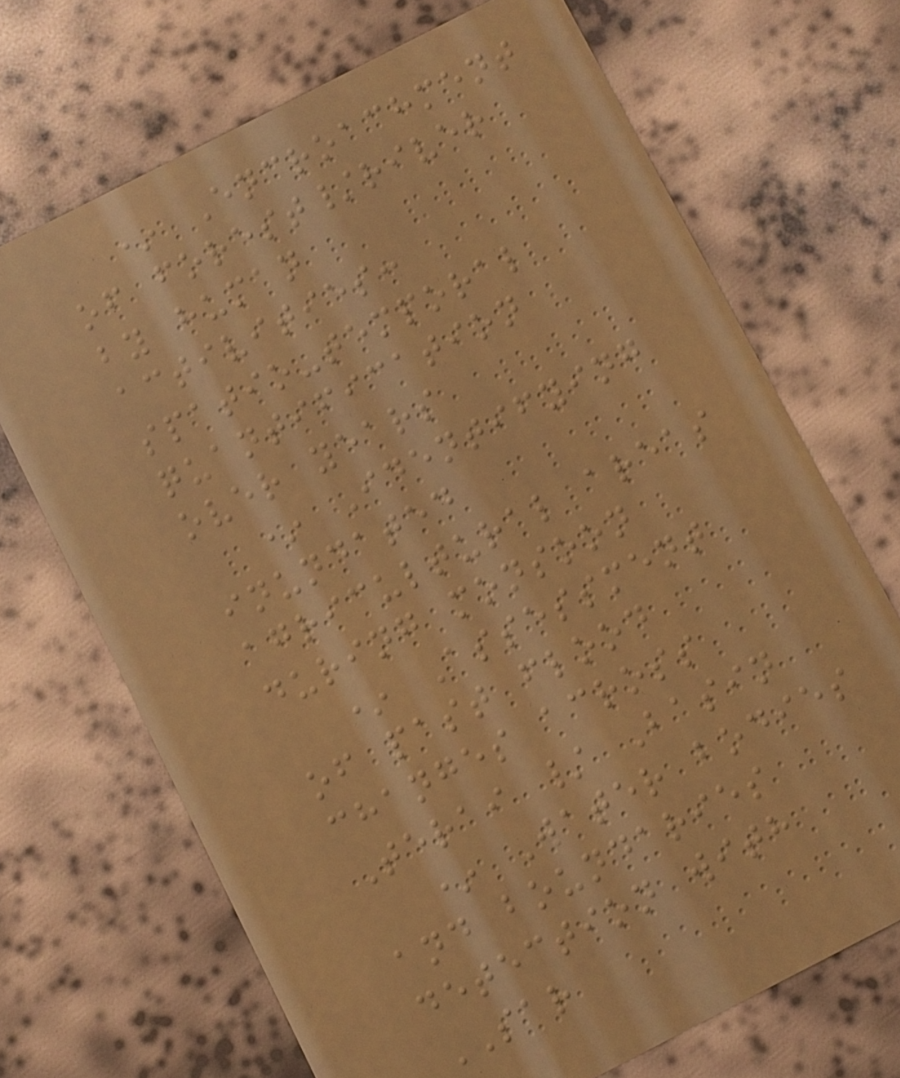* Encroachment
of forest/river
by human
activities:
spatio-temporal
quantification
over years
* Identifying
inundated
agricultural areas
during monsoon
* Assessment
of past flood
changes across
Terai / Basin
* Water bodies
and boundaries
detection with
SAR
